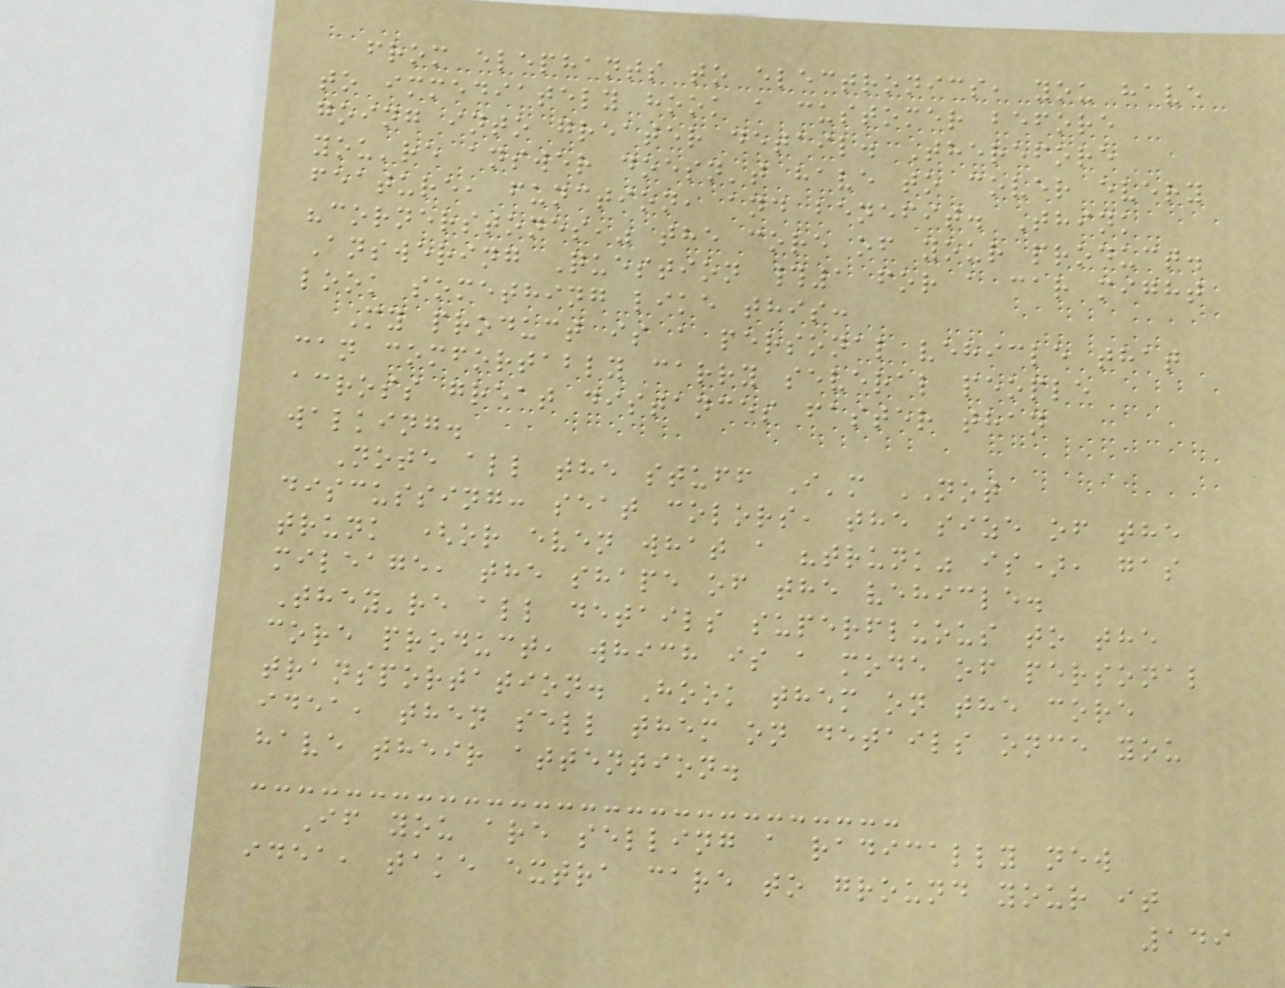from elephants to electronics, you have
to immediately hook a customer before
going into greater detail. Therefore
you're answer doesn't have to cover every
feature, function, and benefit. Think
"cornerstones," the core of your product.
Answering Question #1 for a car might
look something like this:
My product is a personal vehicle that
can comfortably carry several people
across great distances faster than
walking.
Note all the stuff I'm NOT
discussing: seat colors, the size of the
trunk (or even what a "trunk" is), gas
mileage, the shape of the vehicle.
They're all details superfluous to the
core product, which is a mode of personal
transportation. Hook them on the core
idea, then sell them on details once you
have their attention.
If you are selling a radically new
idea, take extra care to ground your it
149
